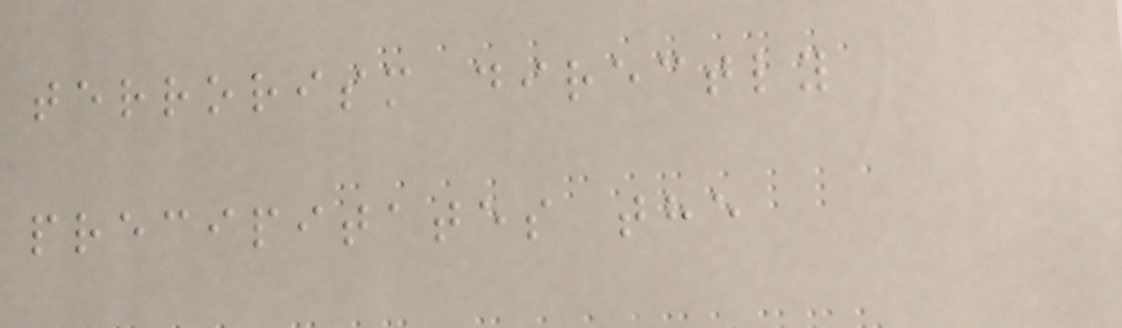terrorism directly
precipitates the
